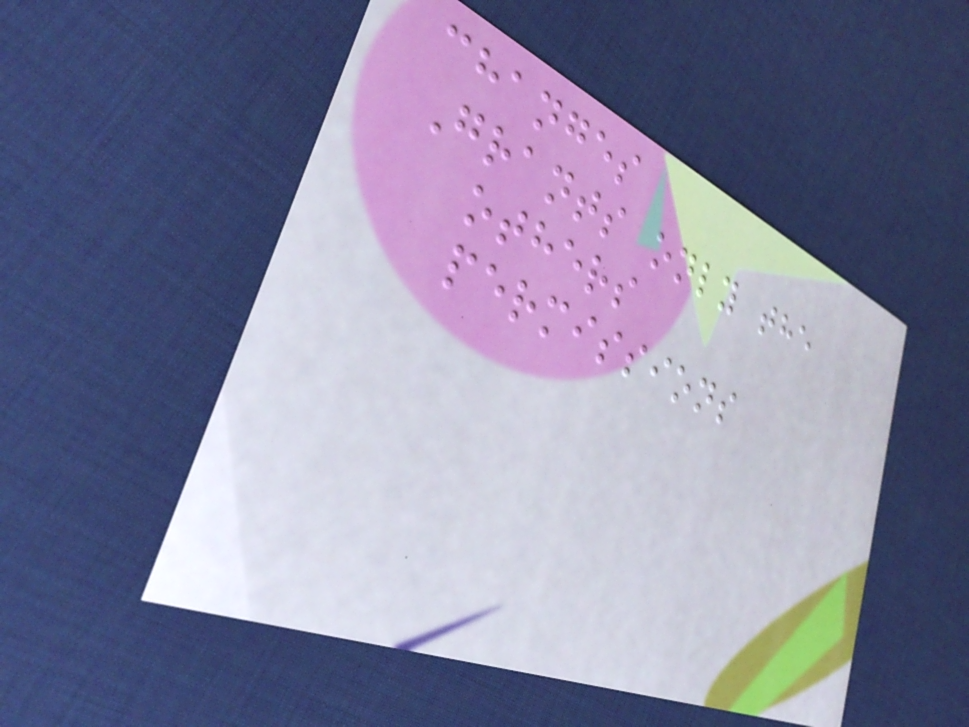changes
Grants only the
others
permissions
